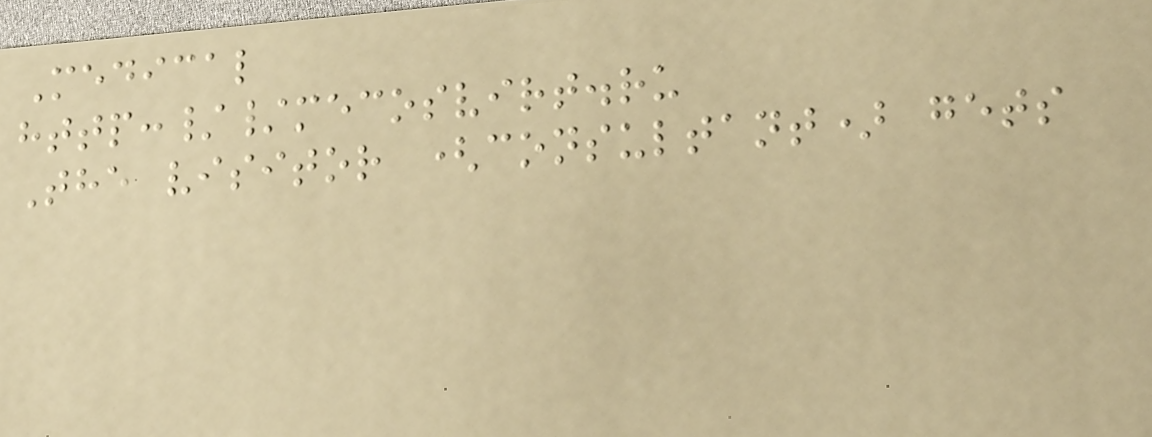Medical
http://mecosvirt.ru
The visitor (consultant) gets
